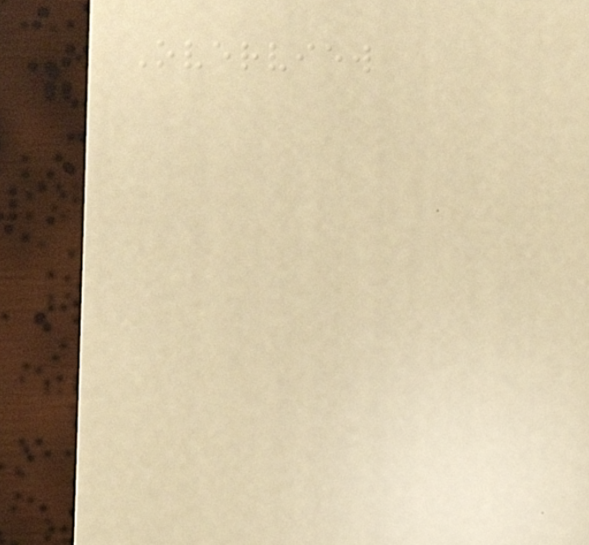Overview
